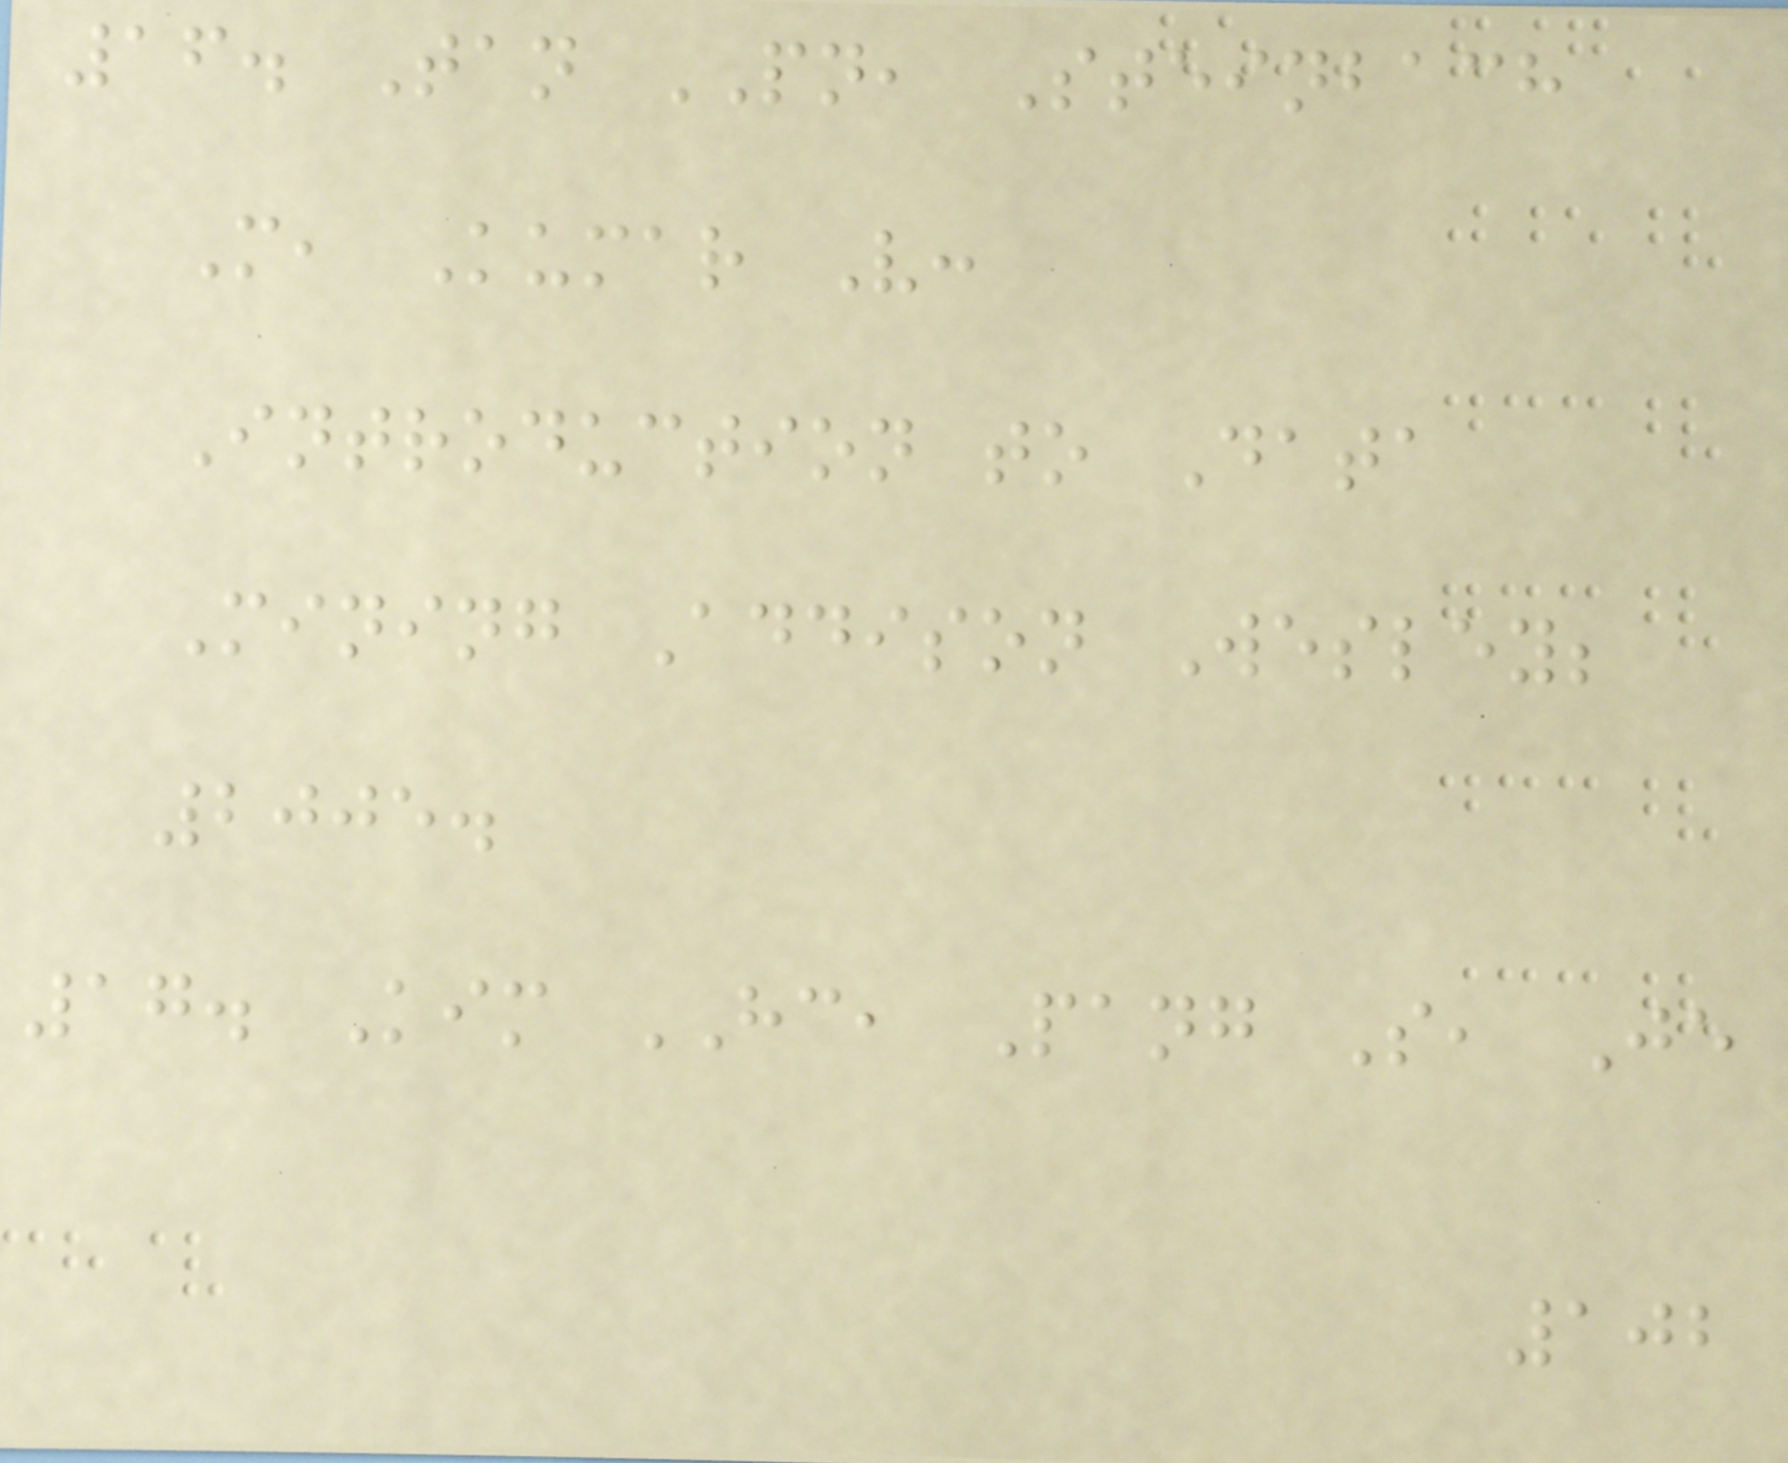16. Tan PN, Steinbach
M, Kumar V:
Introduction to Data
Mining Addison Wesley;
2005.
17. Kim HC, Pang S, Je
102
